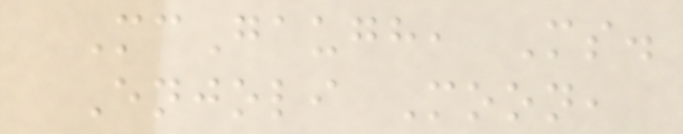McGaugh, Ms.
Enjoli Moon,
